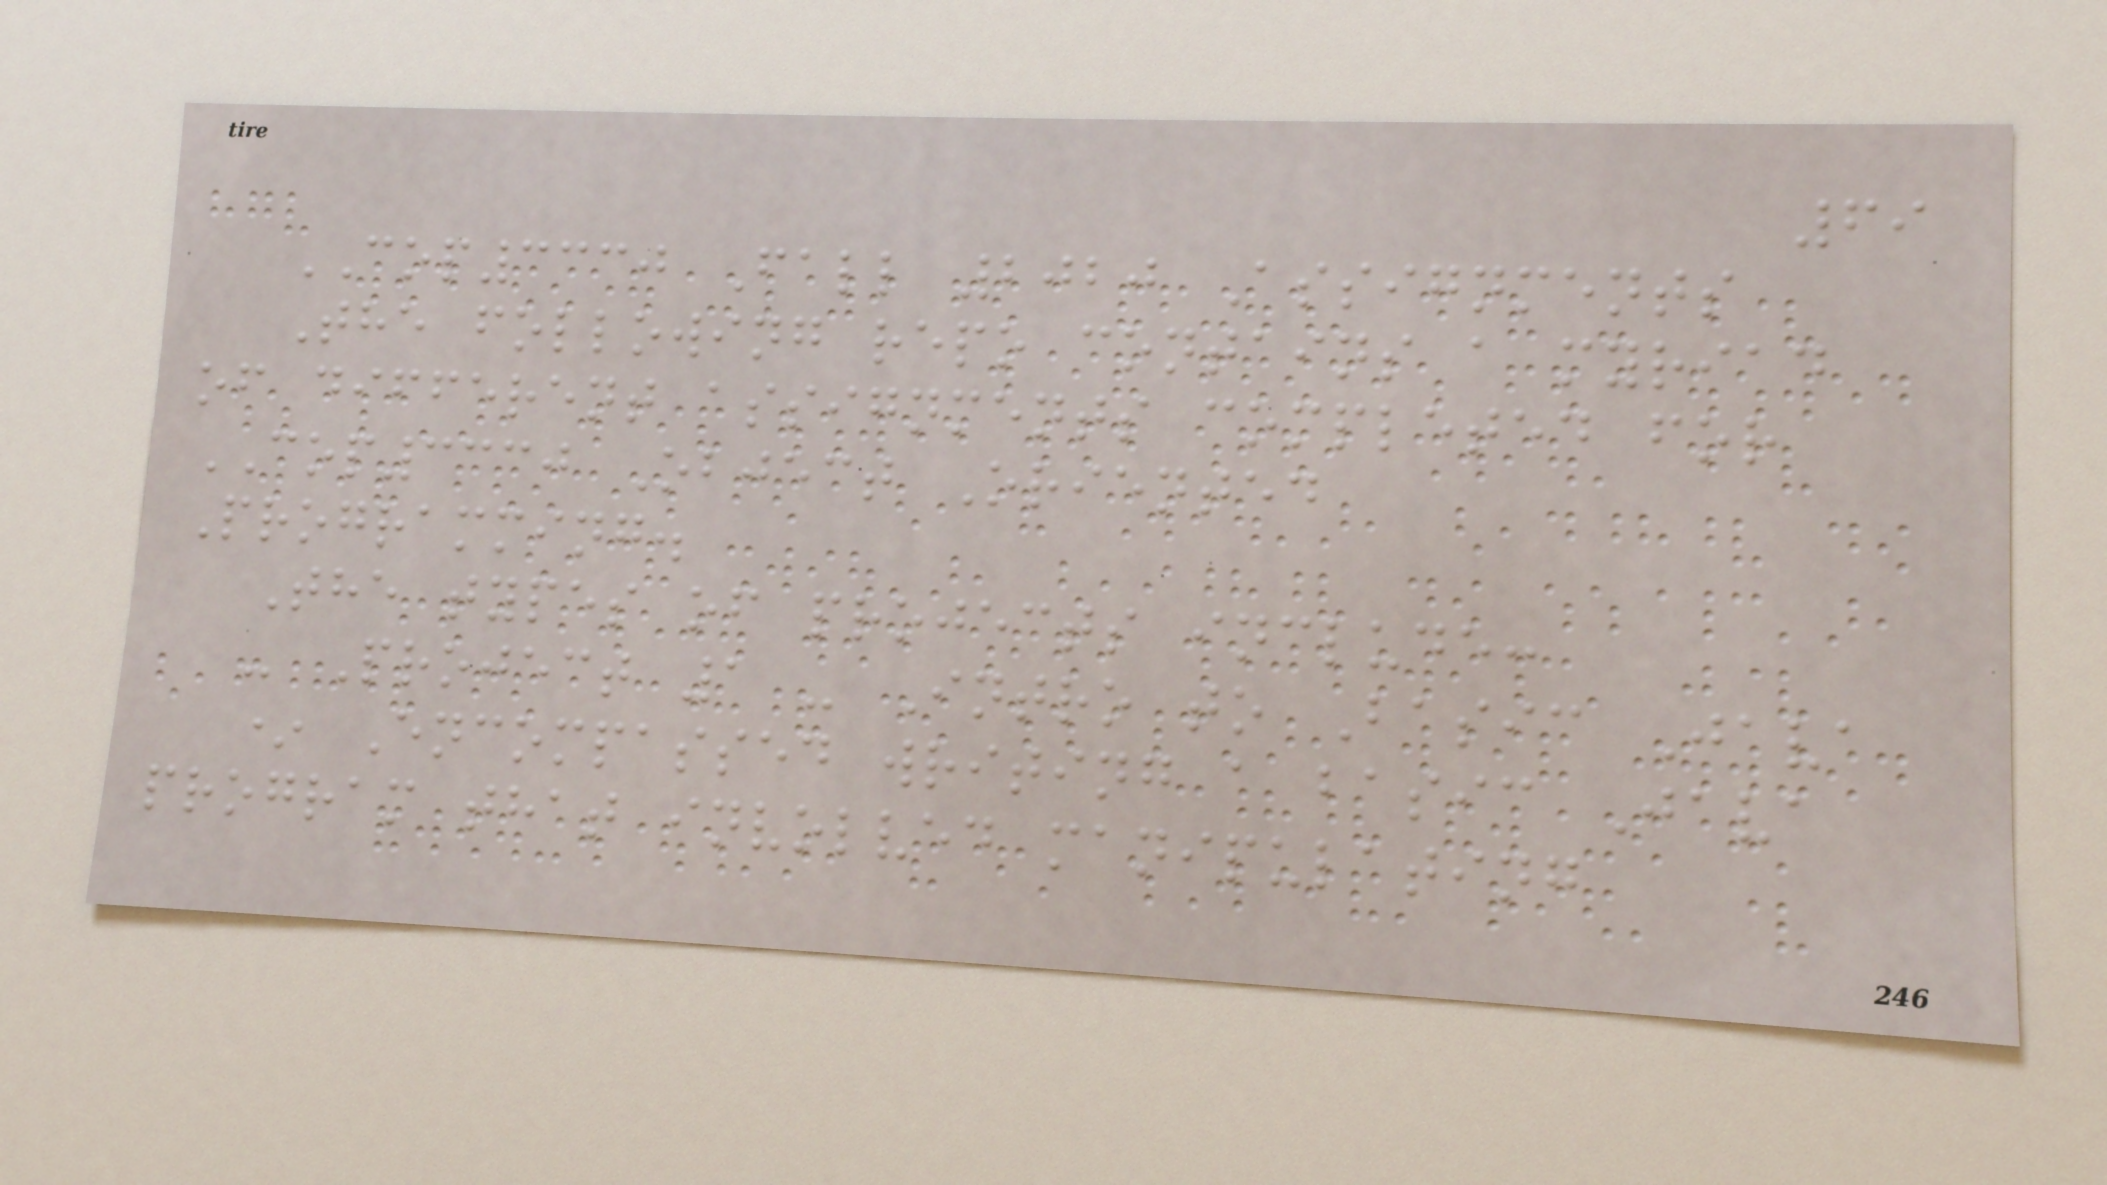69
COP3330 Fall 2020 Assignments
The following repo contains a myriad
of different assignments completed for
COP3330 Object Oriented
Programming.
The types of projects include:
- Project 1 - Intro to Basic Java
* Encompassed writing a basic Java
program that involved manipulating
